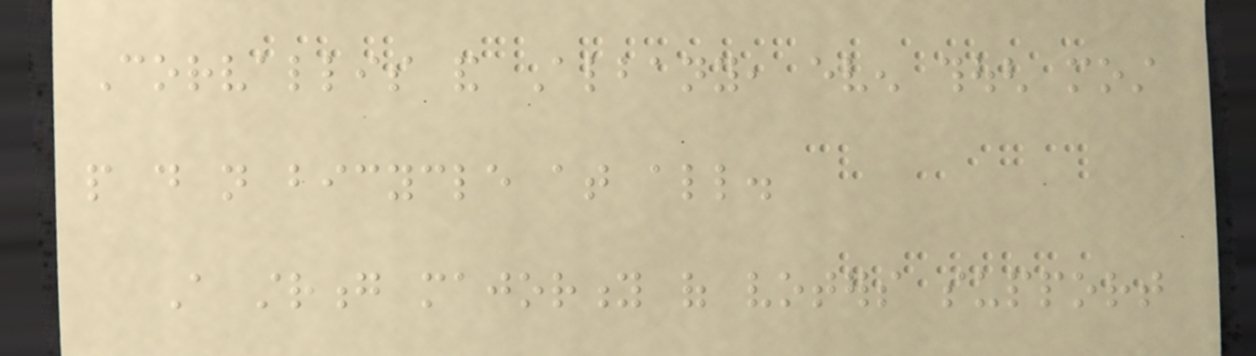Corvallis and Albany, even though most
people do not bicycle at all.
A strong majority of voters support
